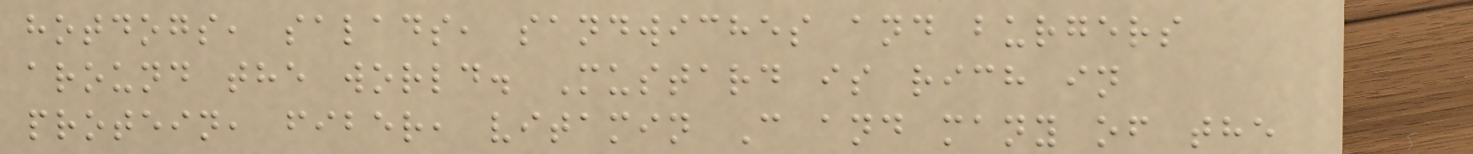hotdogs, salads, sandwiches and burgers
around the world. Mustard is rich in
protein, fiber, vitamin C and many of the
